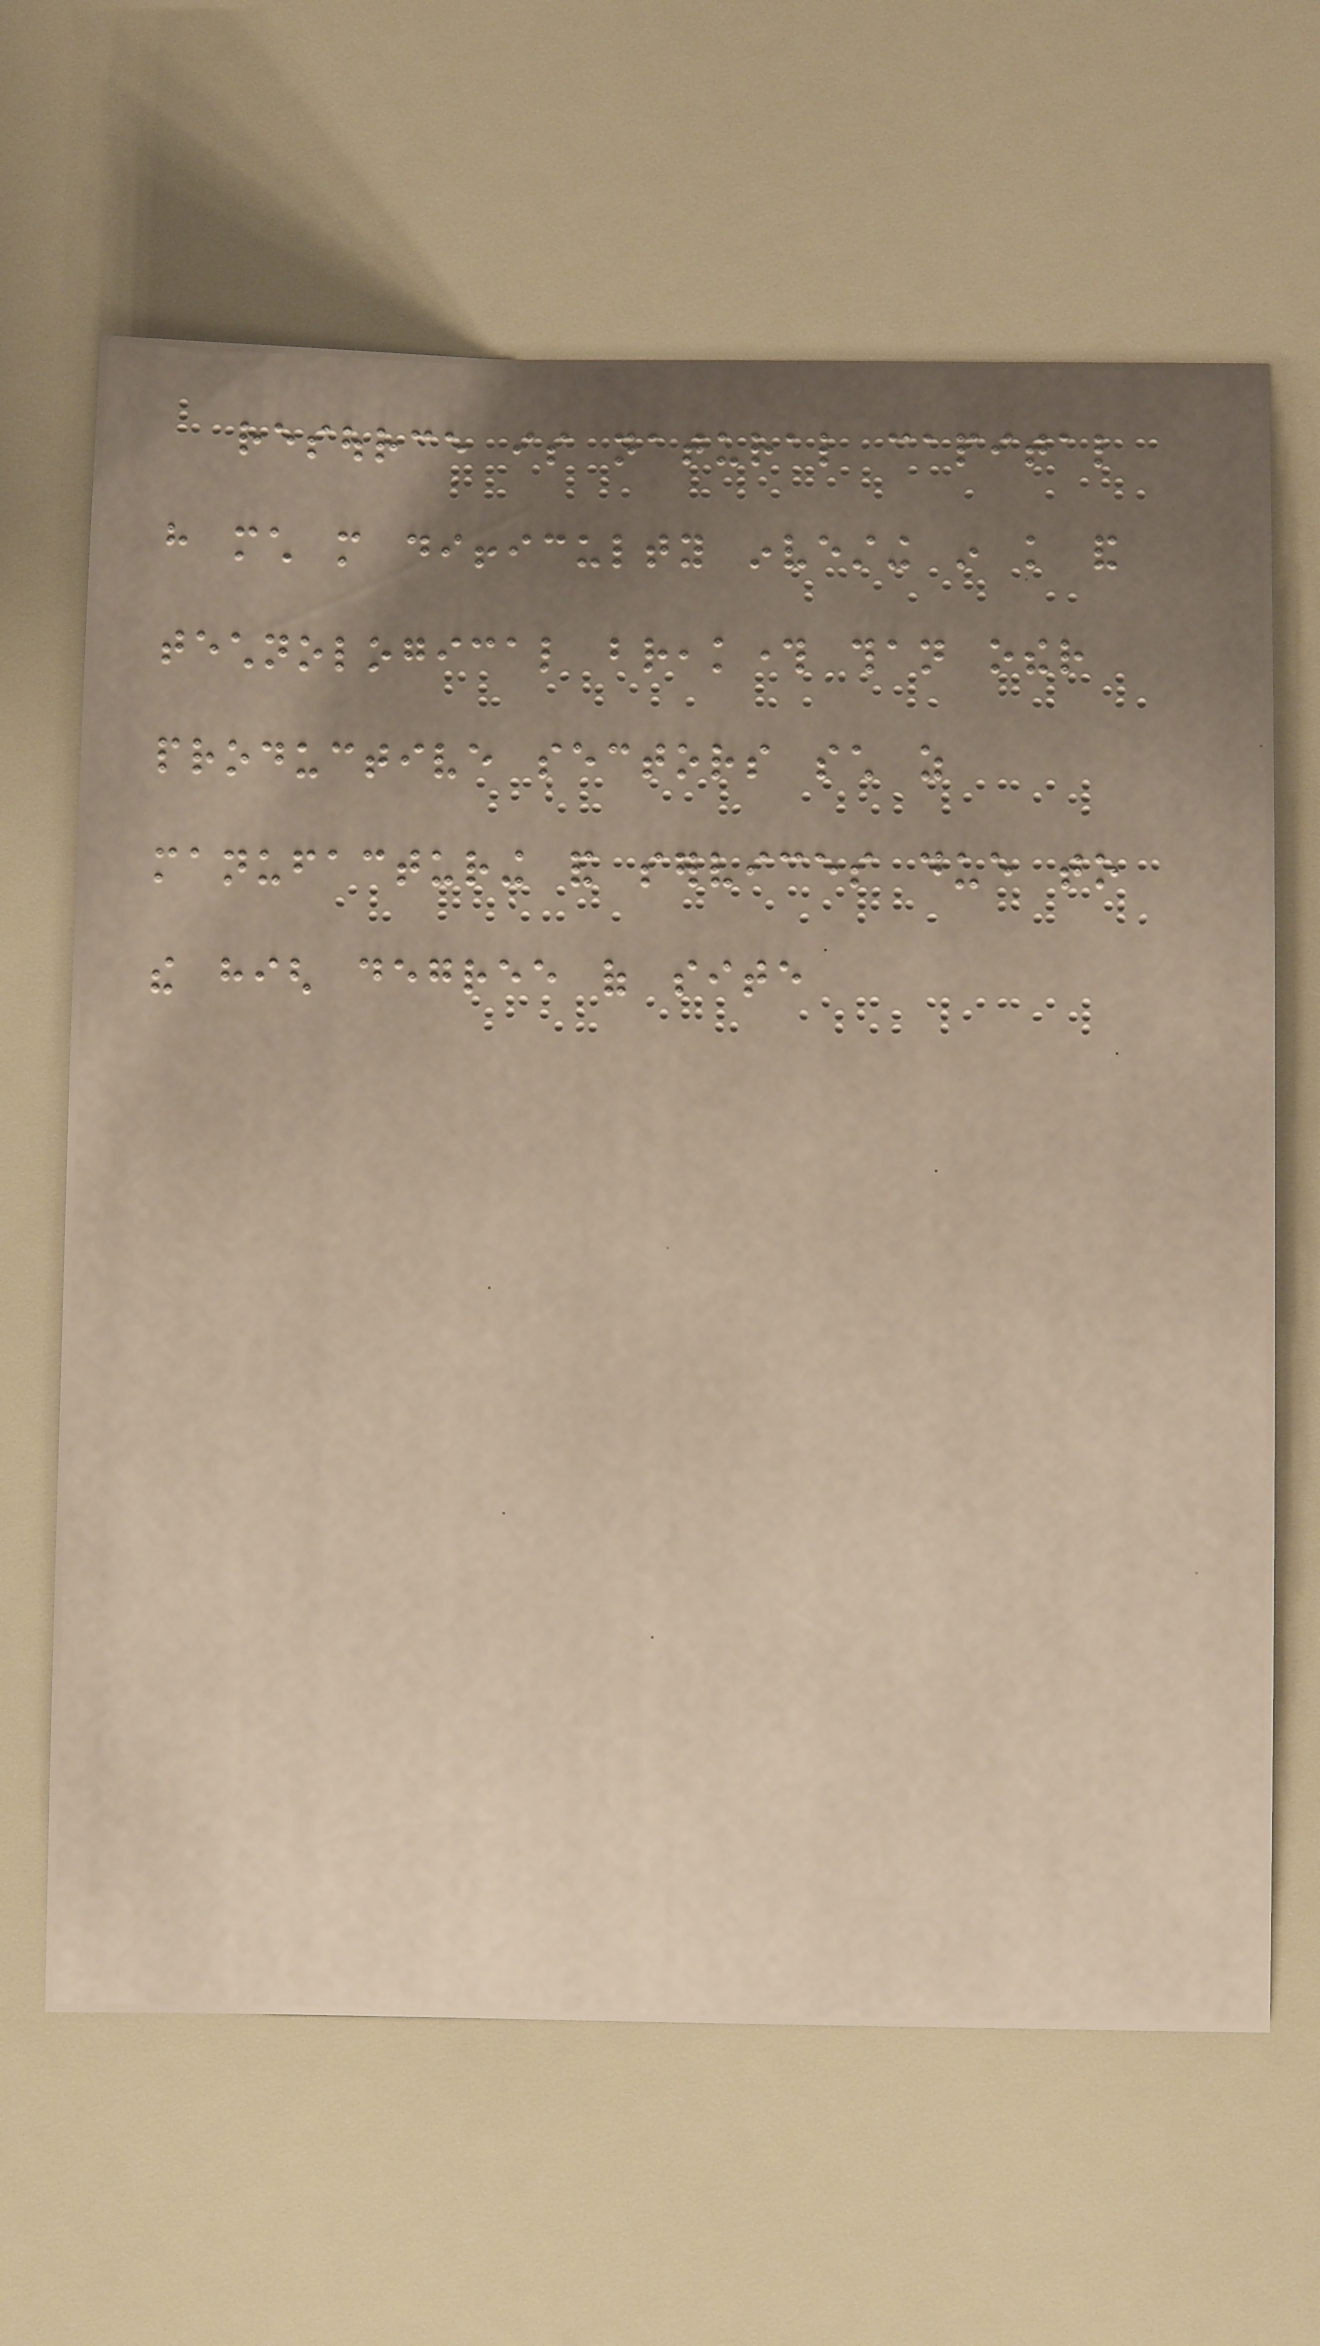resource is natural capital
have much more difficulty investing in knowledge and
technological breakthrough than other
productive sectors such as
manufacturing and services due to
the high degree of site
